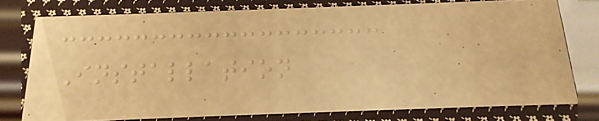Installation
